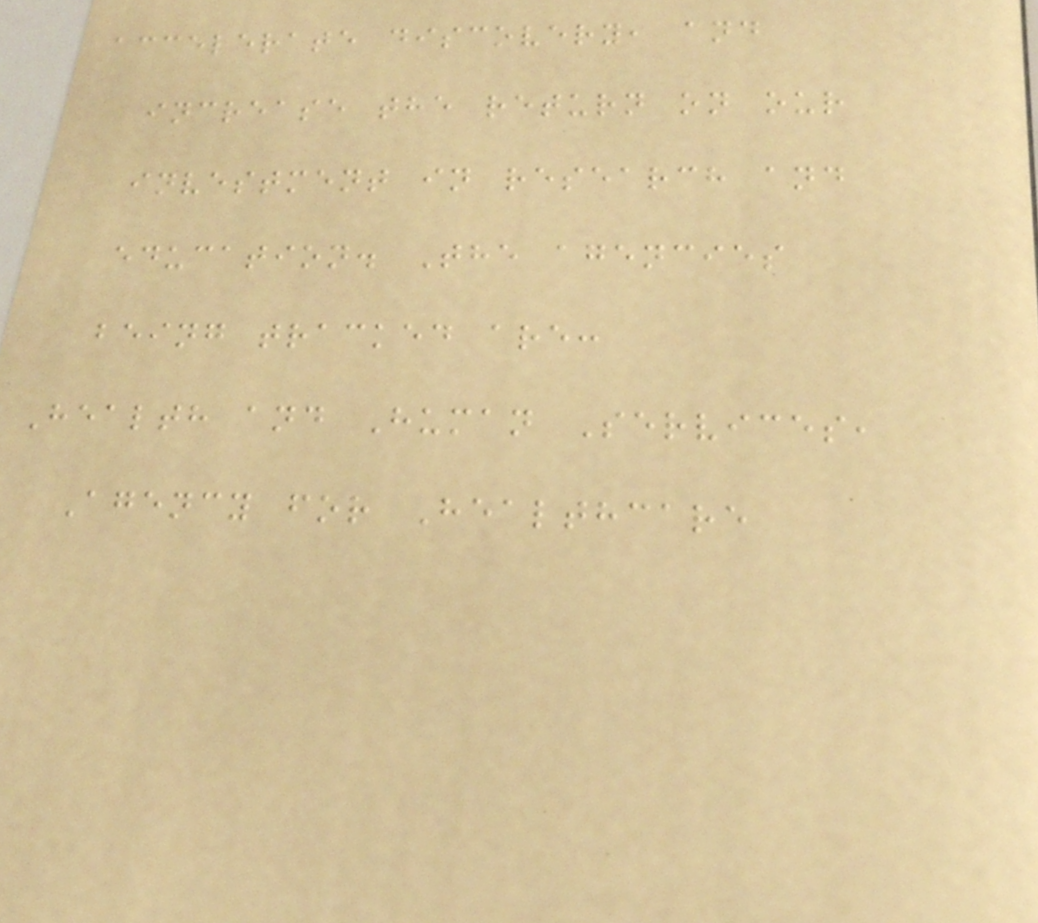accelerate discovery, and
increase the return on our
investment in research and
education. The agencies
being tracked are:
Health and Human Services,
Agency for Healthcare
